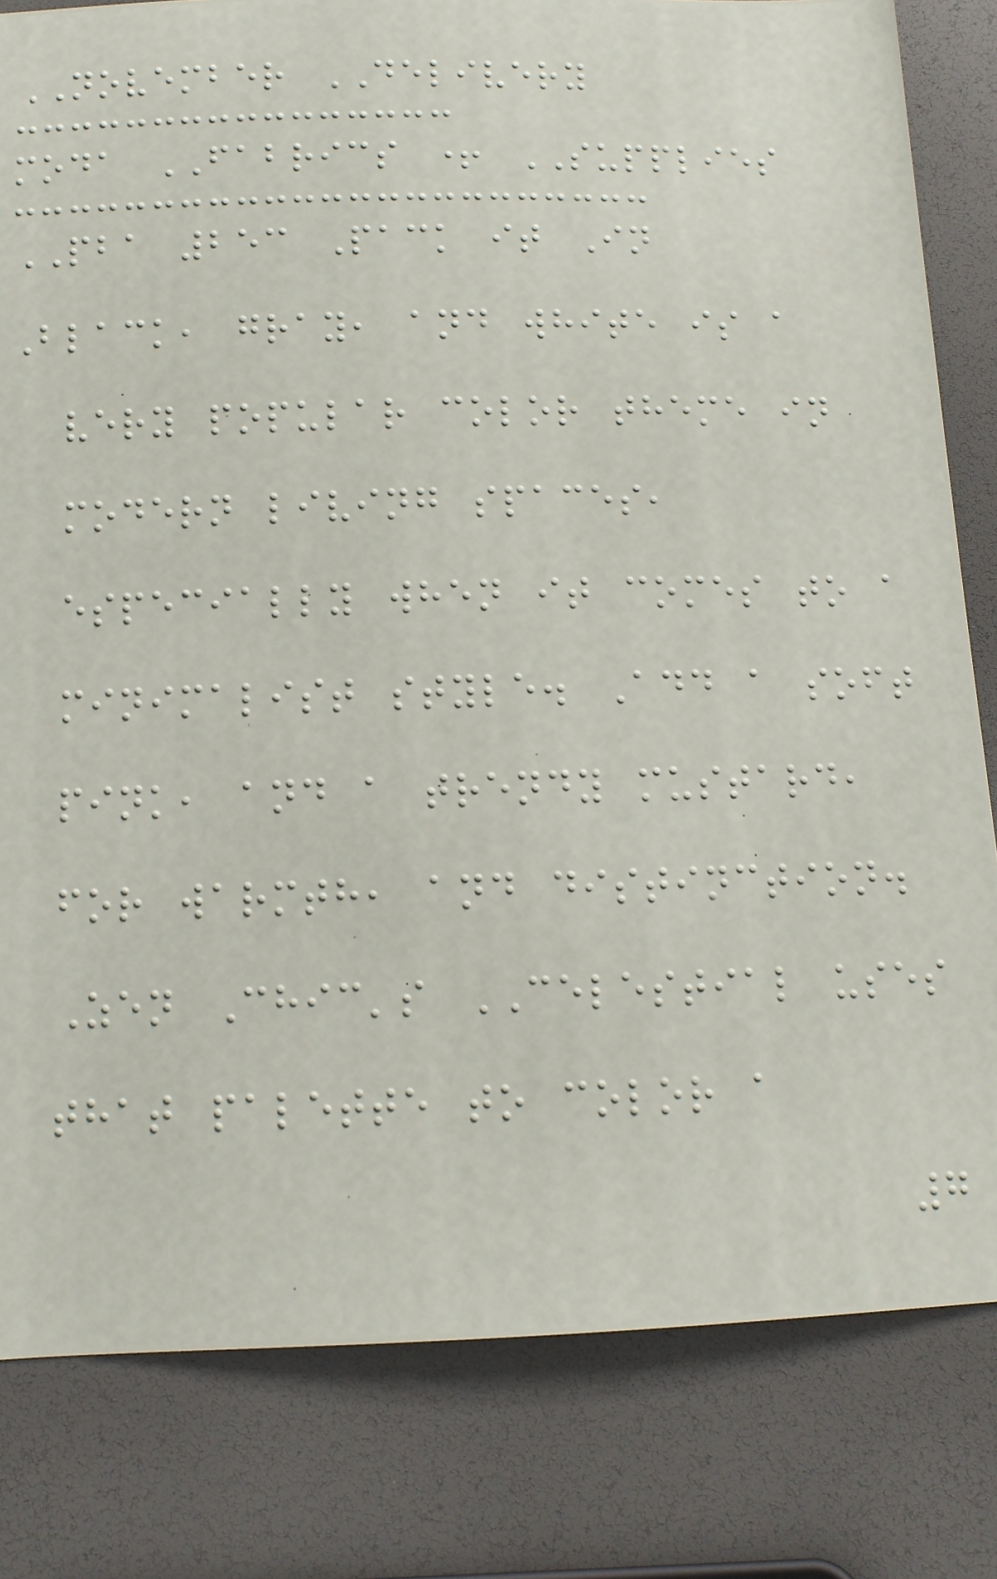NOVEMBER DELIVERY
moda FABRICS + SUPPLIES
PBA 253 Pack it In
Black, gray, and white is a
very popular color theme in
modern living spaces,
especially when it comes to a
minimalist style. Add a soft
pink, and a trendy mustard,
for warmth, and distinction.
Zen Chic's CELESTIAL uses
that palette to color a
7
